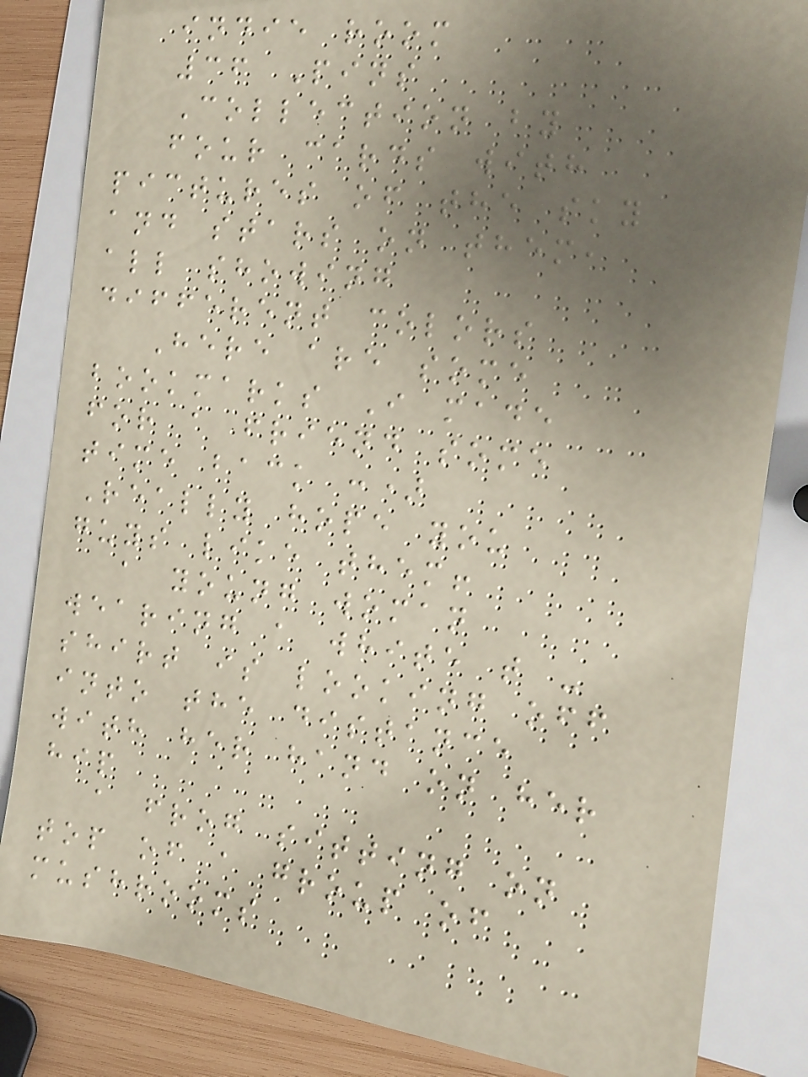indie room
36 Pins
Collection by
four cards with
pictures of the sky
and stars on them,
all showing
different colors
Here are some
bookmarks I made
for a friend some
time back :)
Really hope you
guys like them!
a young woman
wearing a white t -
shirt is looking off
into the distance
with her hand on her
hip
a frog sitting on
top of a group of
mushrooms
